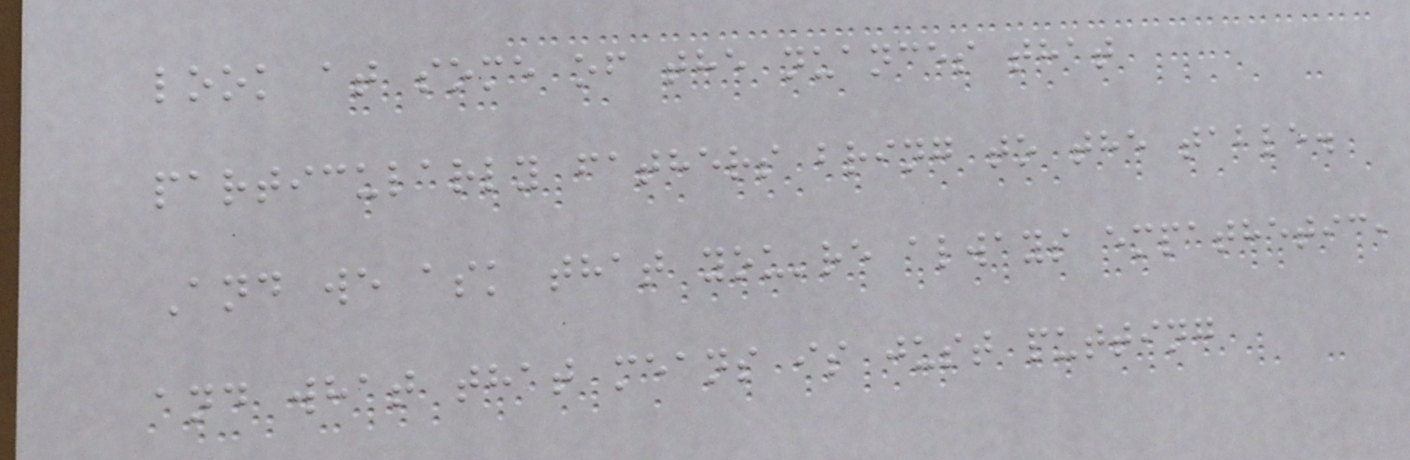look at some of the nuances that
particularly fathers bring to the table.
And we ask that you're always empathetic,
and what that means is just putting
